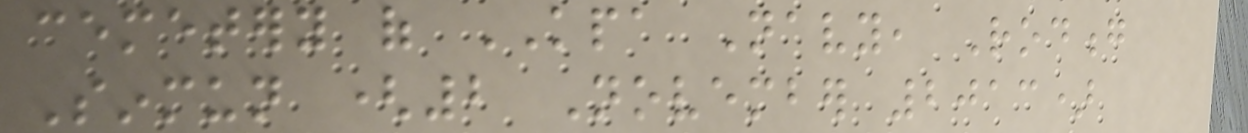cemetery of KPA Navy, Rodong
Sinmun (2 November 2013)
